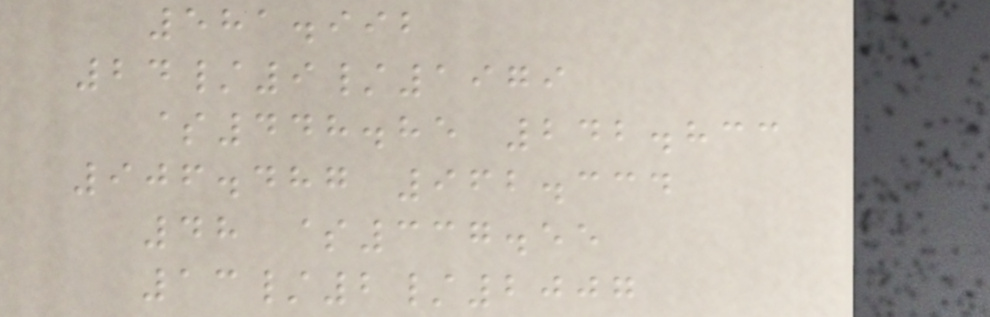581.992
24/9/1979
$448.85 242.833
906.487 962.334
48 $337.55
13/2/2007
